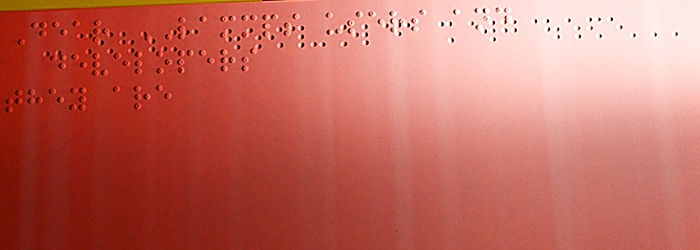Dear LAMMPS users and
developers
they are
